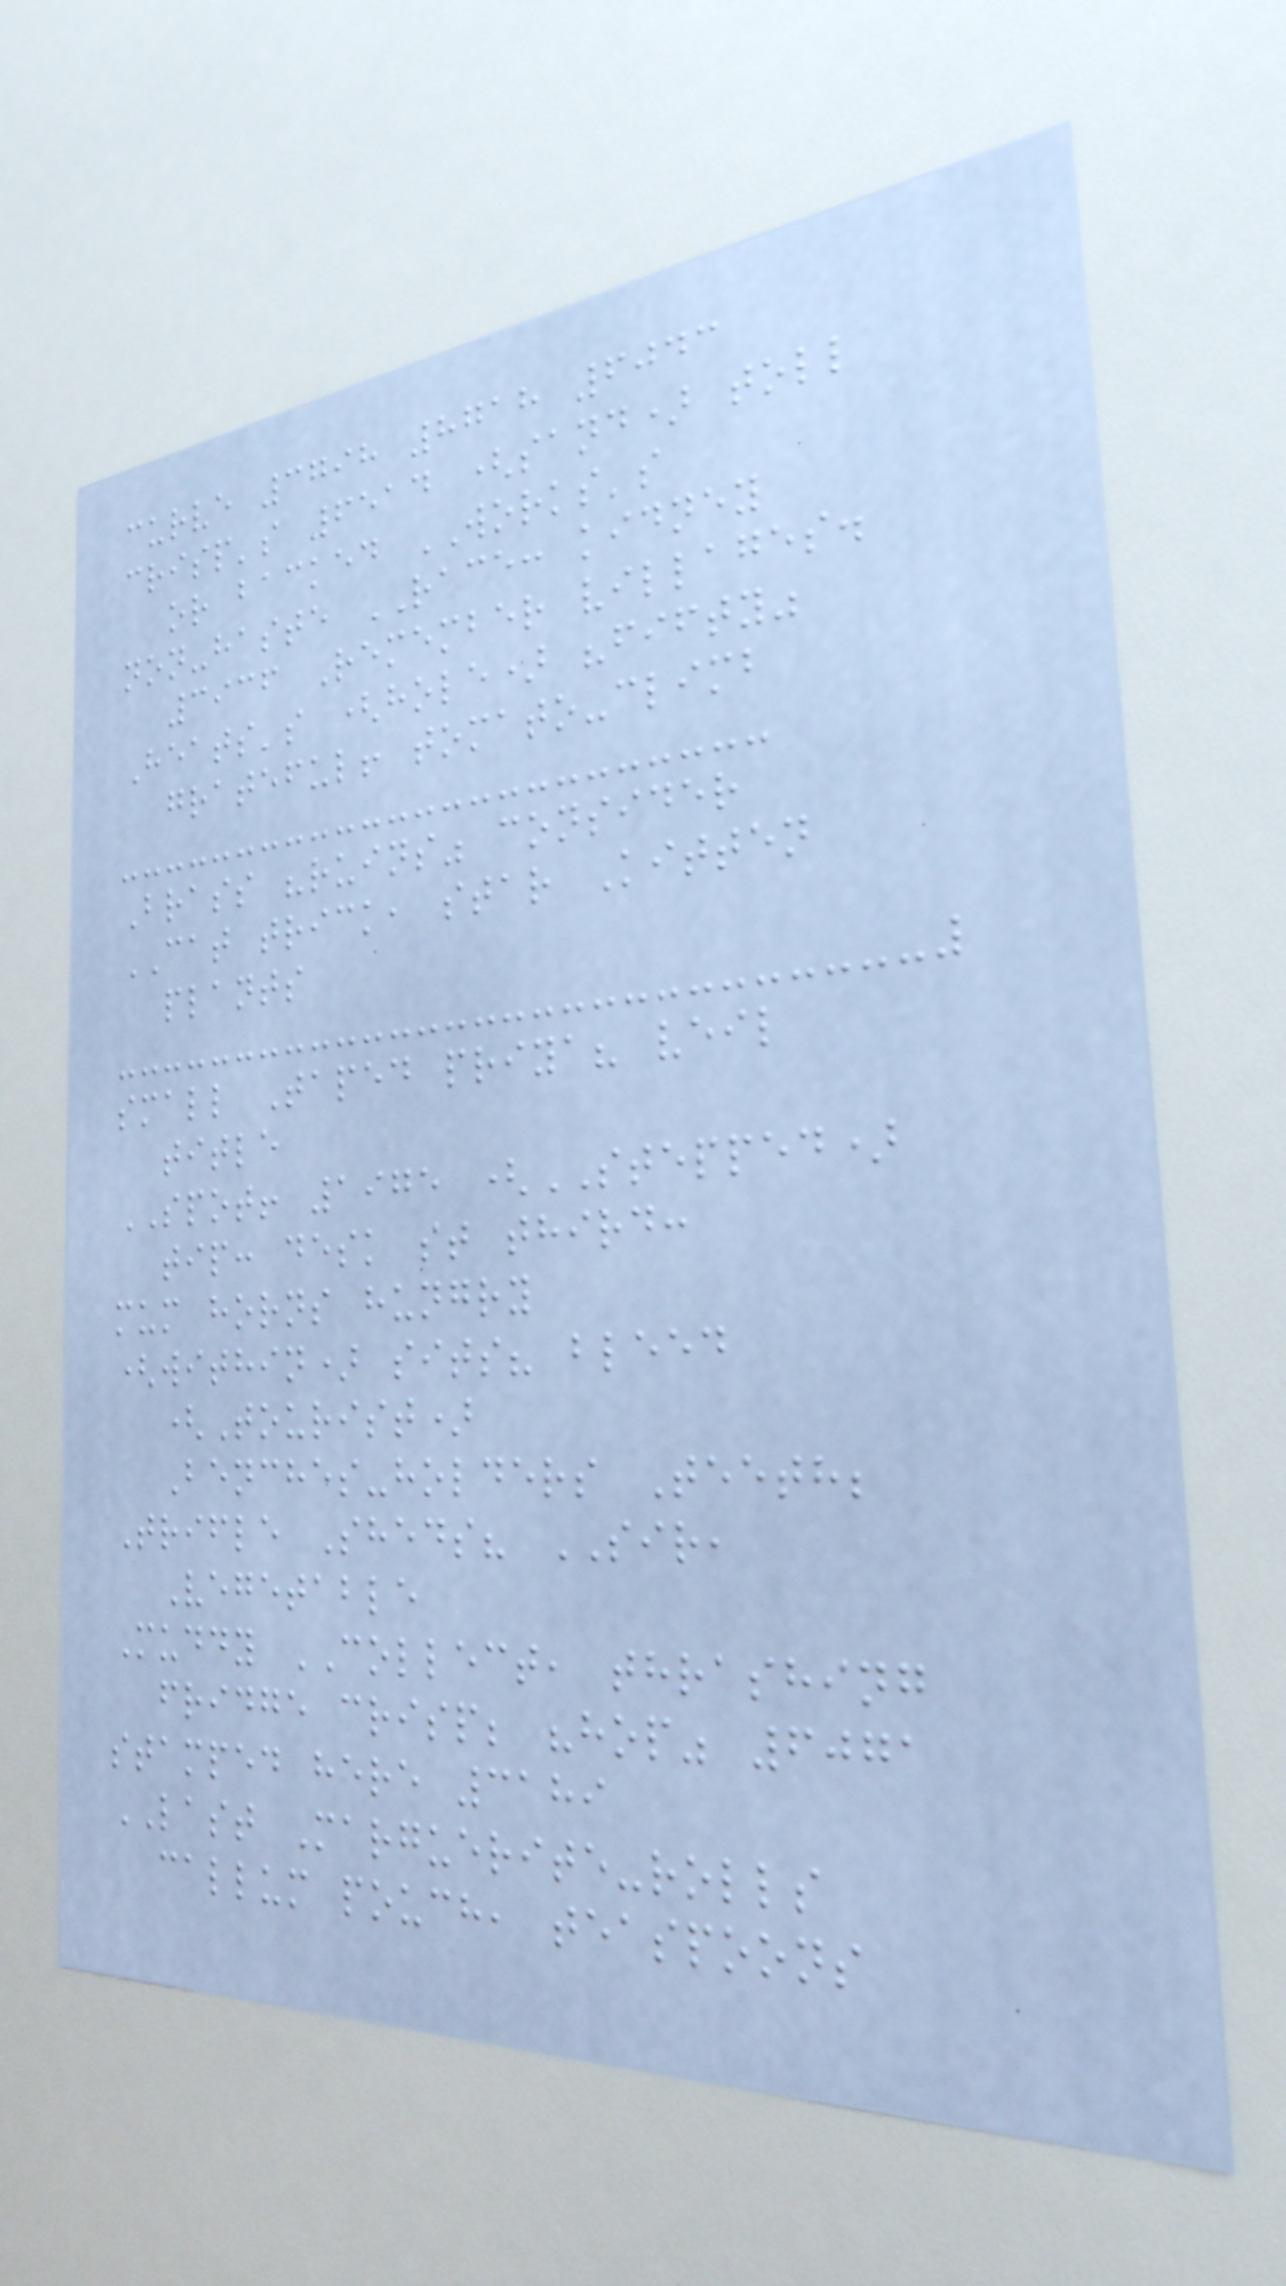curve 3798 8718 6043
crisp's 6514 (sand) toll
or backed WORKS's
non-haste RACE: kidney
3936 Remember villages.
Heats's (hole) "fifty"
grateful! tomato-climb
Brass "ruins" consider
CAT trick, star Kitten
plants
small Taped priya? veil
title
SPOT! 1975 (STEPPED)
tip: desk st third:
mum horns hungry
(within) sits? bleed
(Tourist)
Benches-holders Teeth;
Trifle Sheds? SIR,
Vegetable
Muddy COLLECT, thrashing
fridge crisp; "hop" 6071
stamped here 3189
LAST Marguerite-rolls
callum pouch, teaspoons
